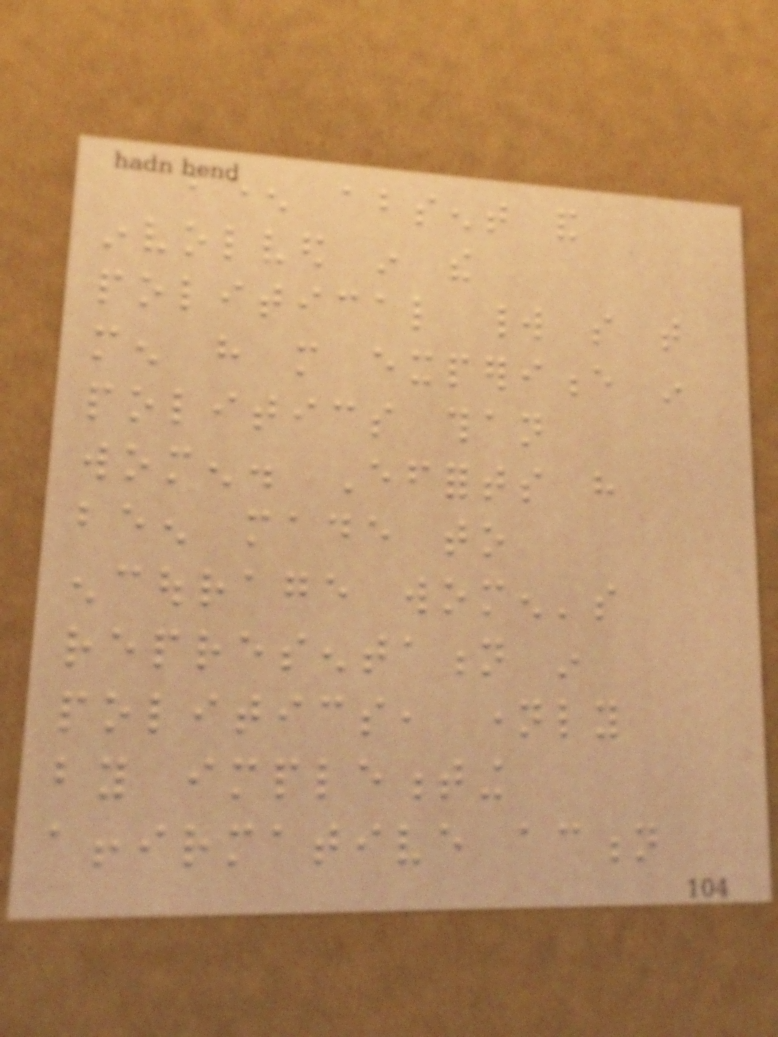been absent and
involved in the
political world so that
men have more experience in
politics than
women. Efforts have
been made to
encourage women's
representation in
politics, namely
by implementing
affirmative action
